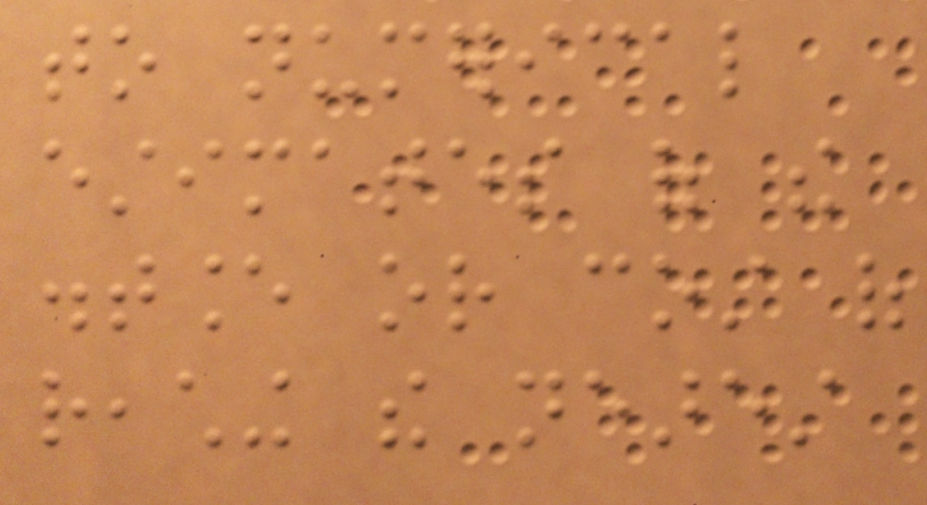to numerical
estimates of the
distance or cost of
reaching the nearest
